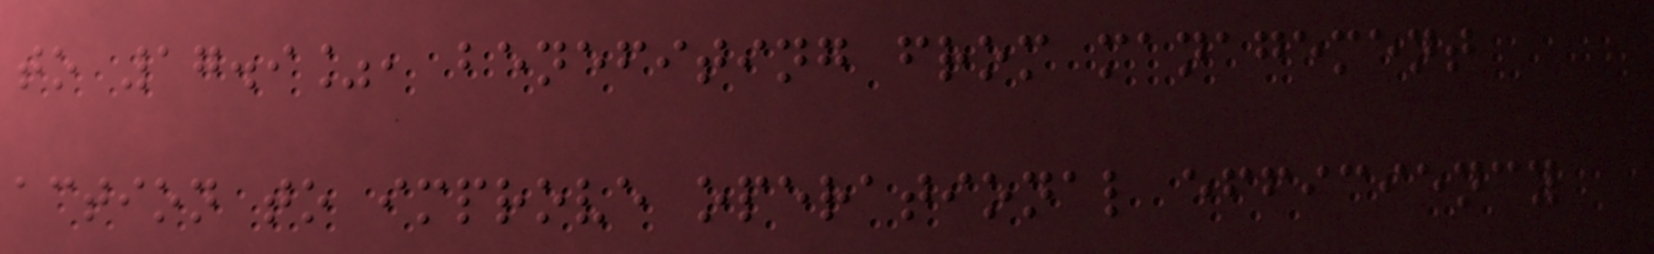to 17.9%, benefiting from management
action to improve operational efficiency
